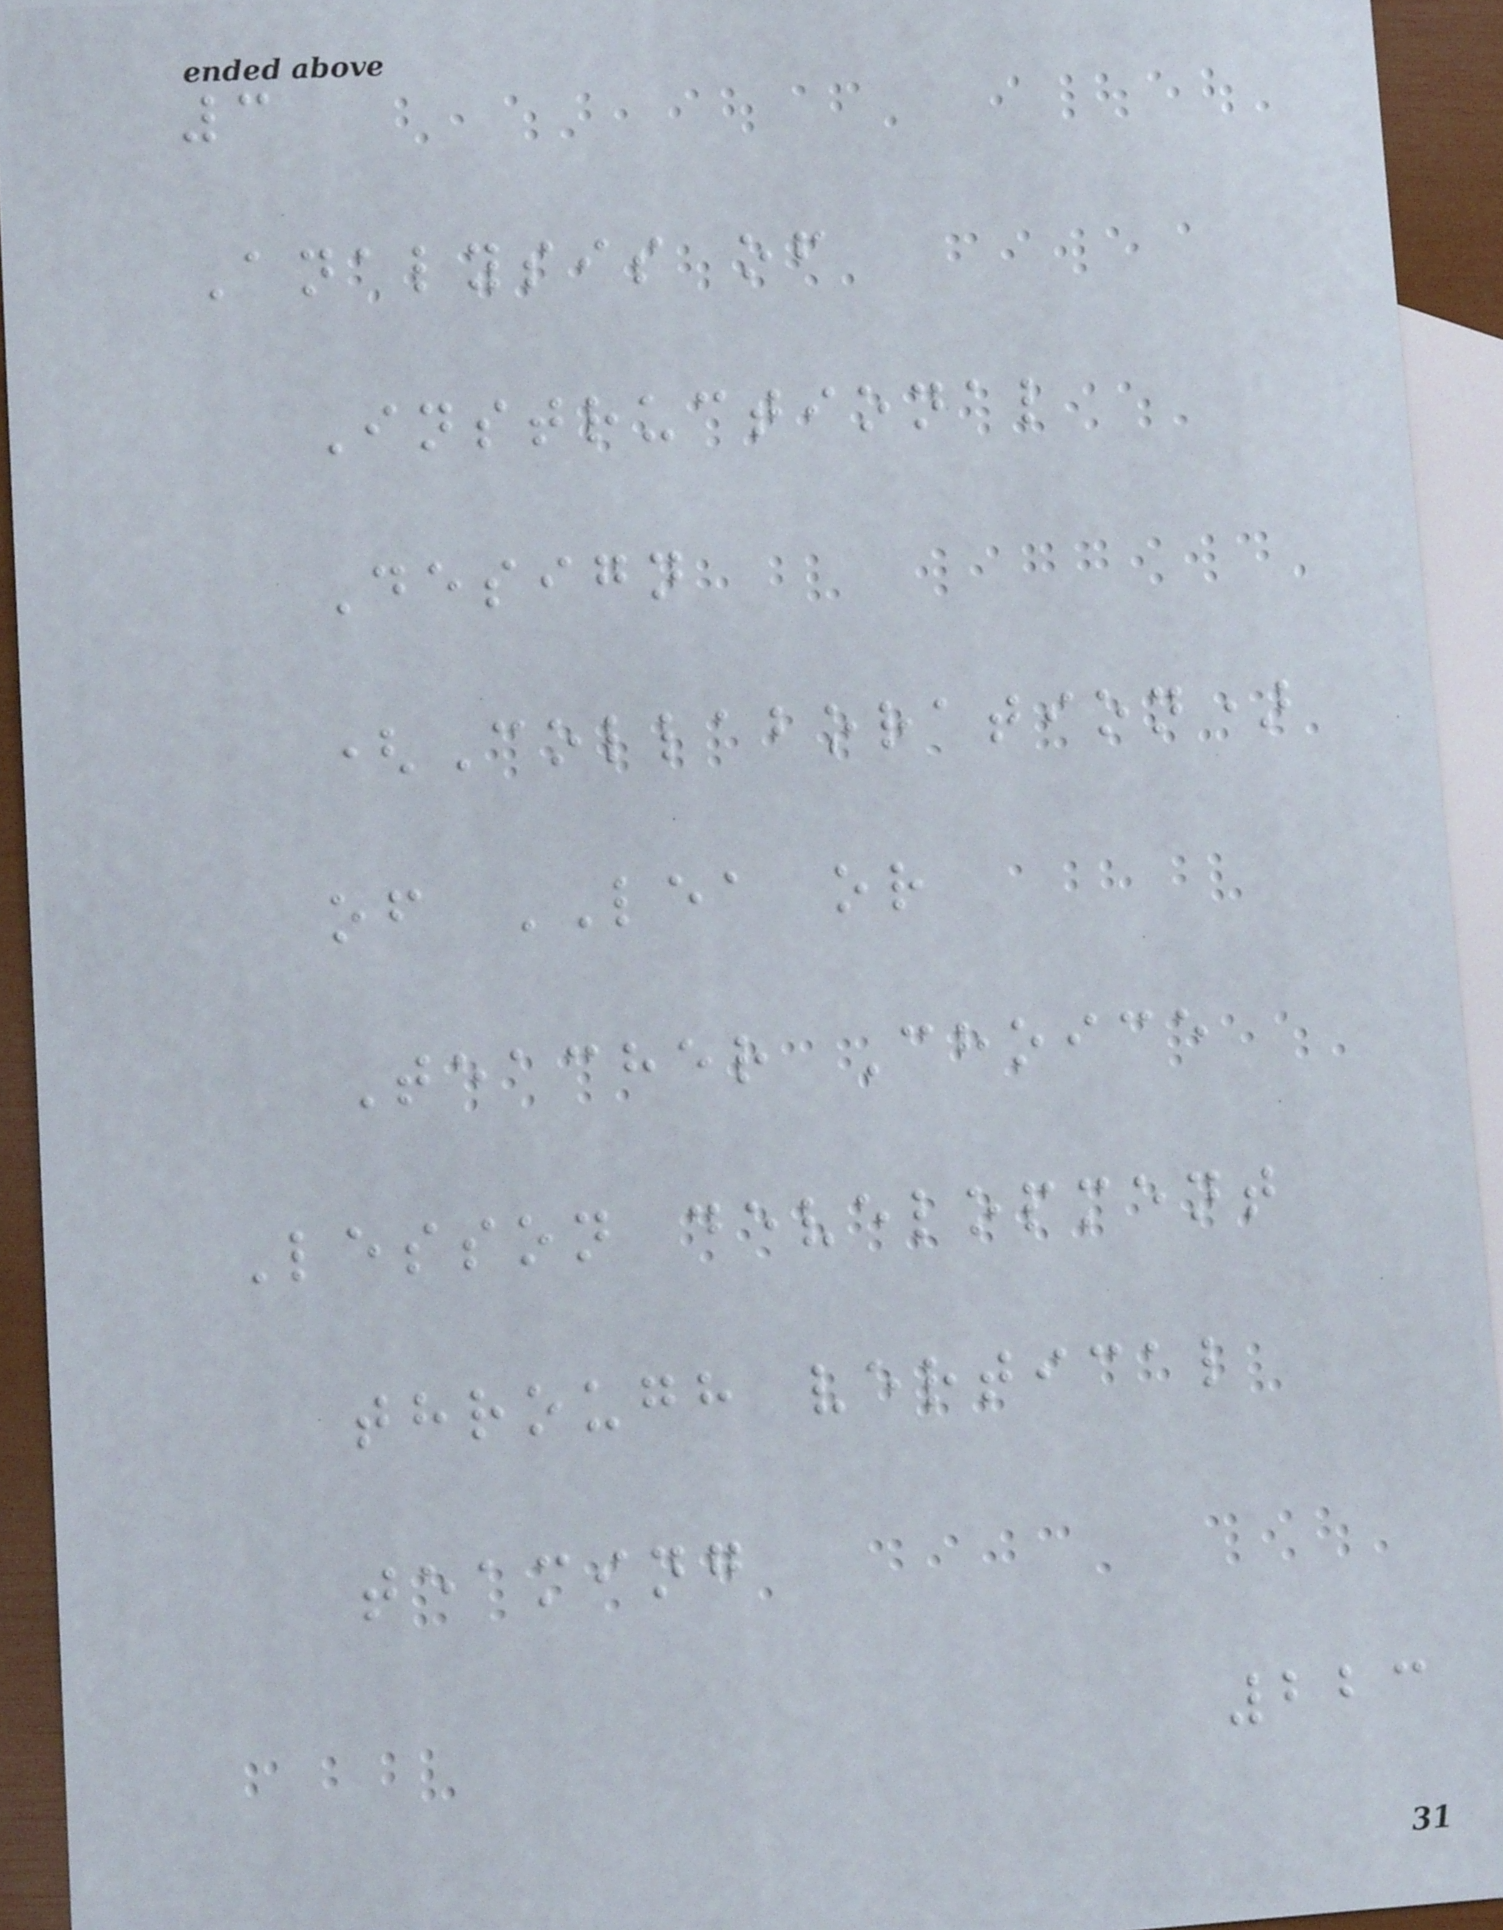3
Analysis of
Instructional
Design
(Collaboration)
of LEA or
Teacher Choice
Lesson development
through vertical
teaming
223
